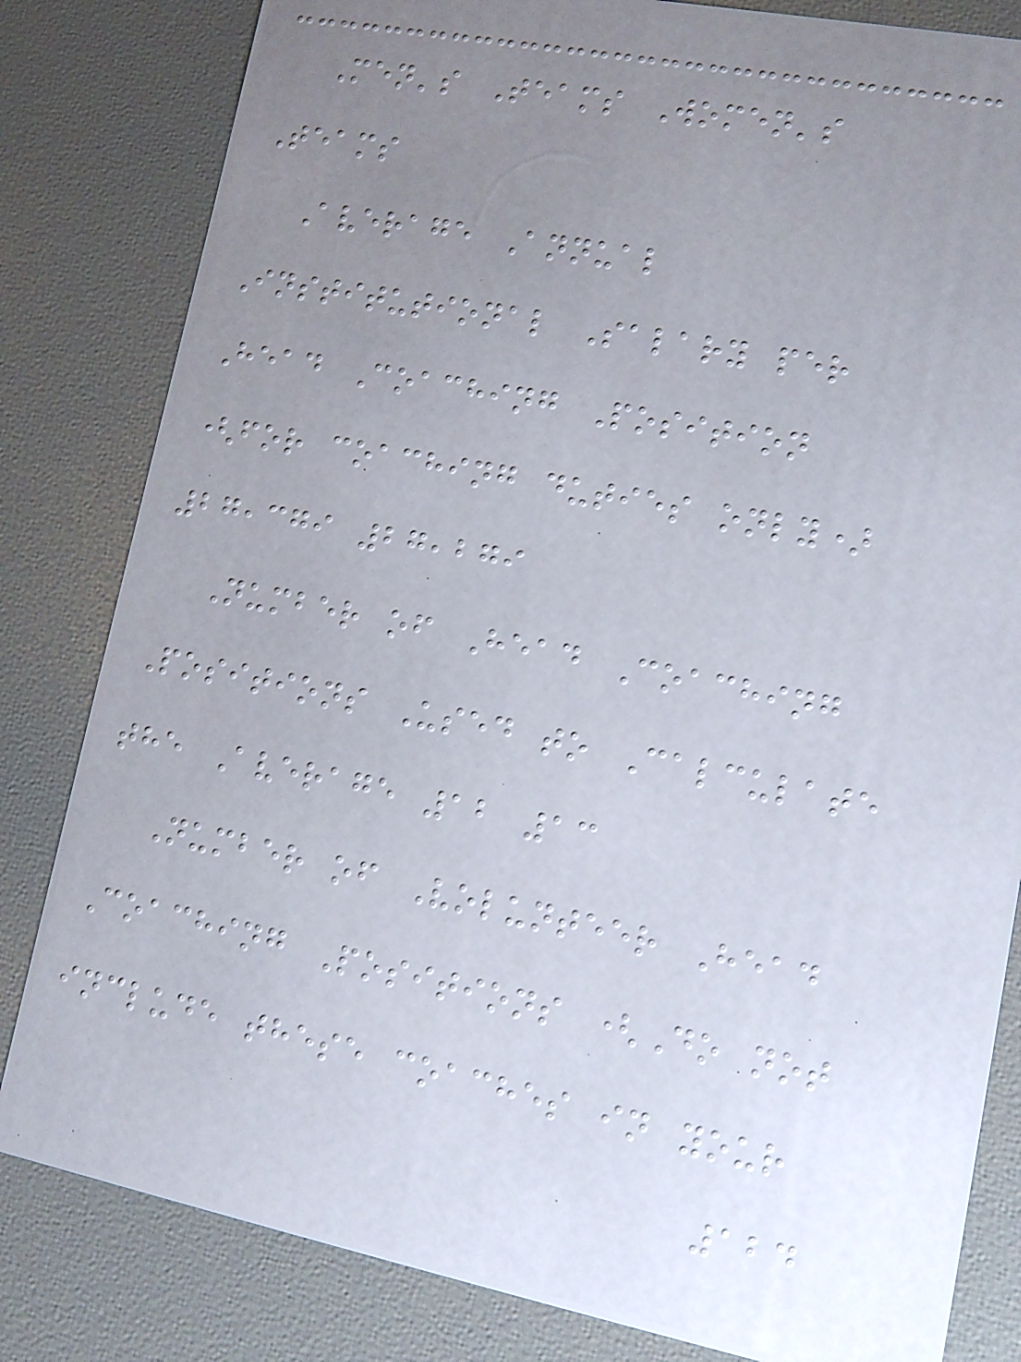Men's Teams Women's
Teams
Average Annual
Institutional Salary per
Head Coaching Position
(for coaching duties only)
27,379 27,279
Number of Head Coaching
Positions Used to Calculate
the Average 12 13
Number of Volunteer Head
Coaching Positions (Do not
include these coaches in your
124
